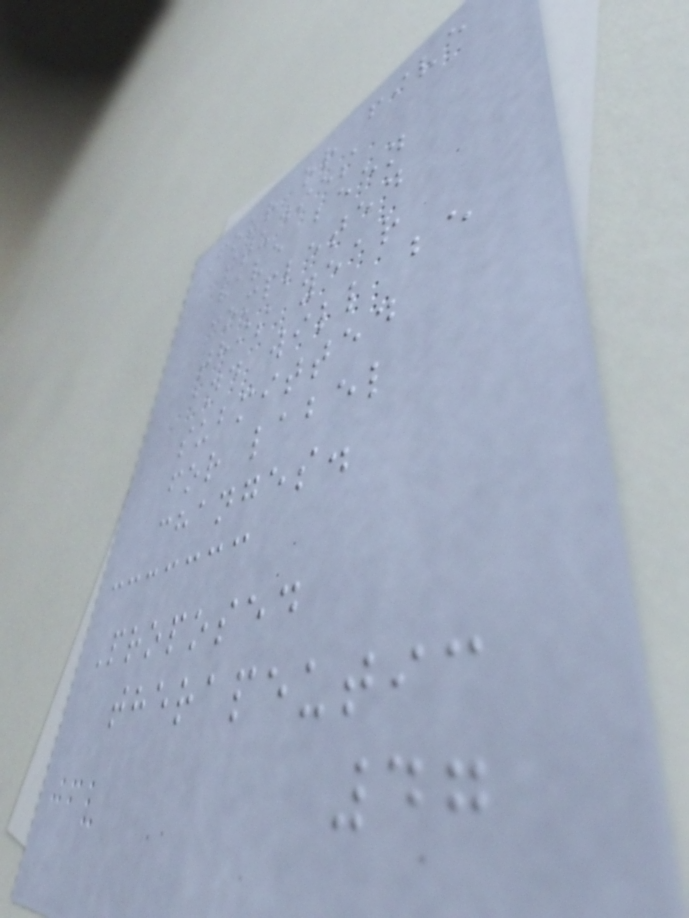Four or five
studies
have been
completed
this year
and will be
submitted
for label
changes.
Proposed
therapeutic
47
